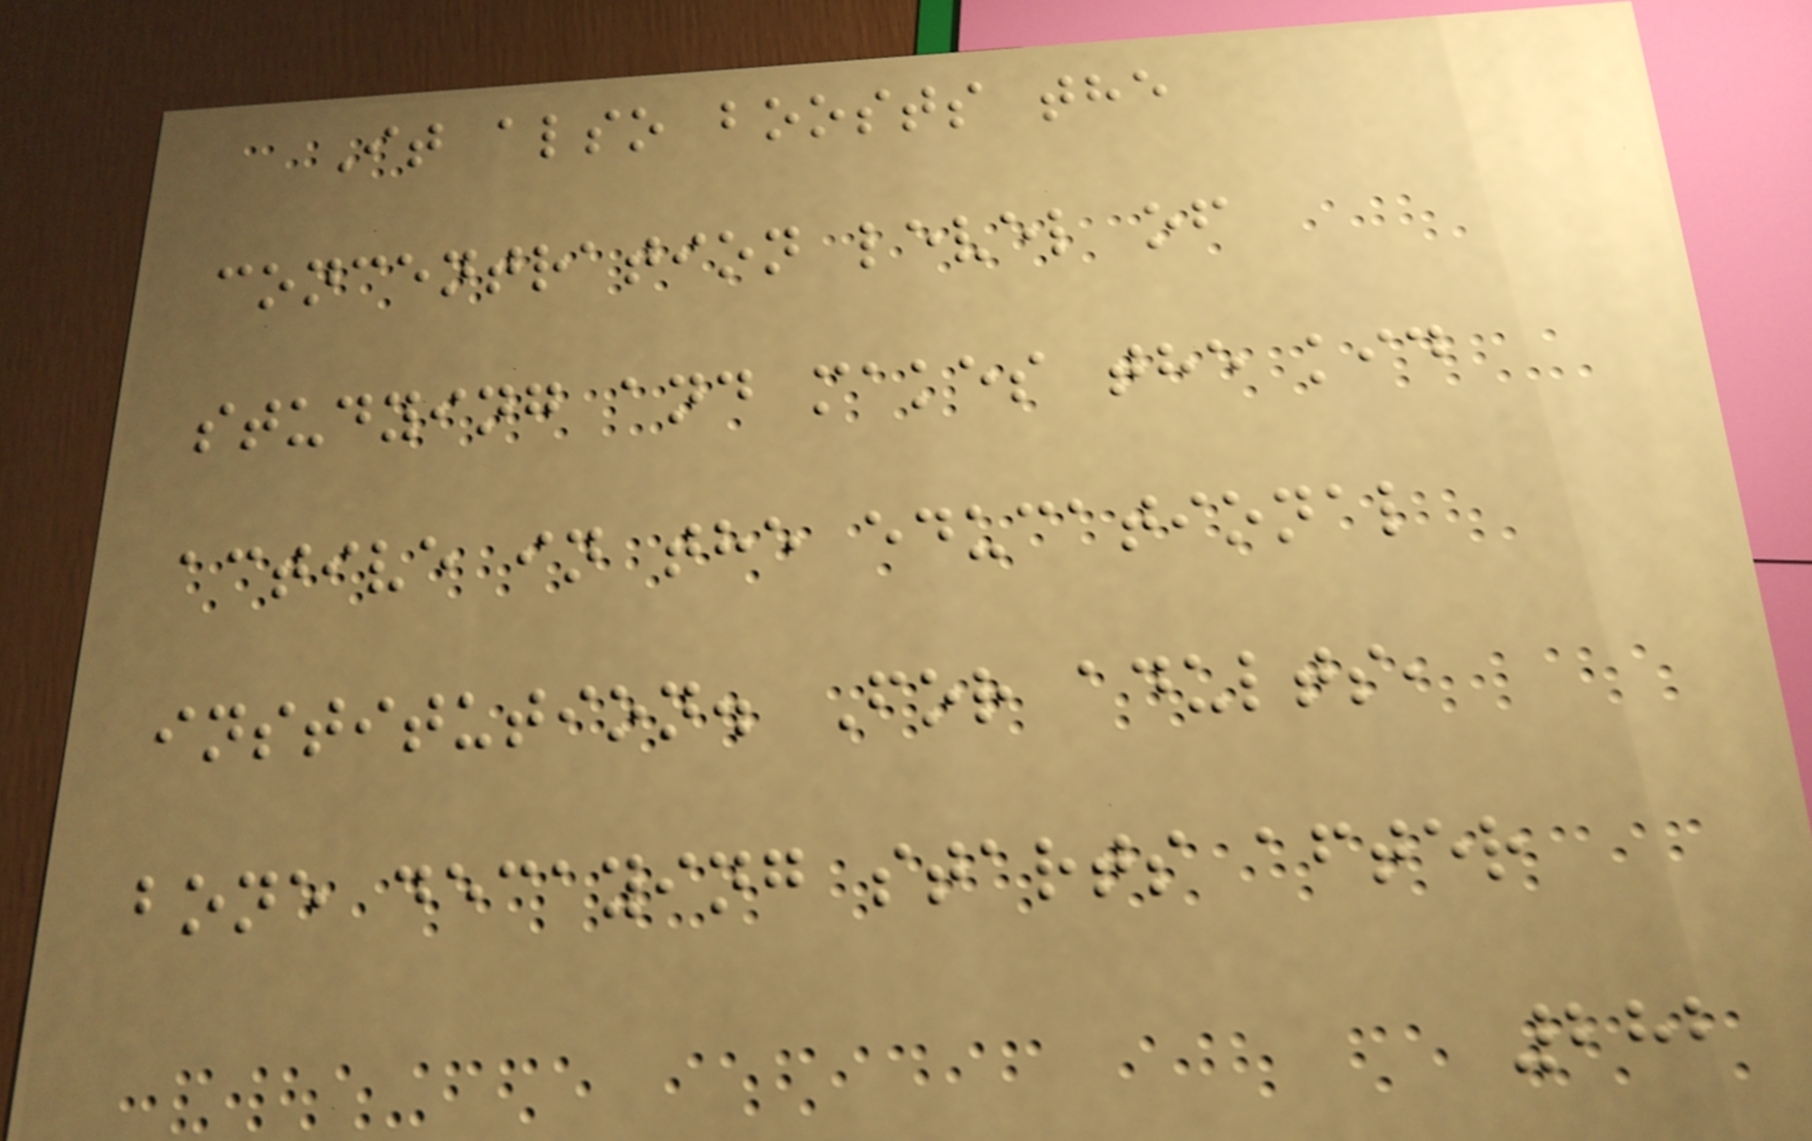It also boosts the
concentration level of
studying and makes the kid
active in the educational
institution. For adults,
bone decaying starts after
282
